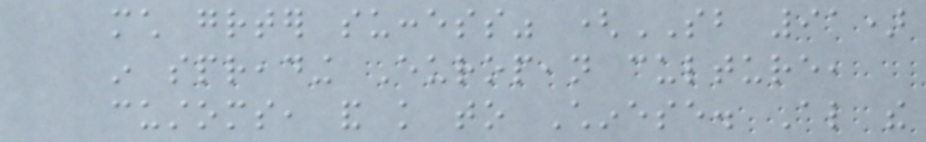much greater success" (SB 91)
in spreading European culture,
customs, and knowledge to Chinese. Also the
